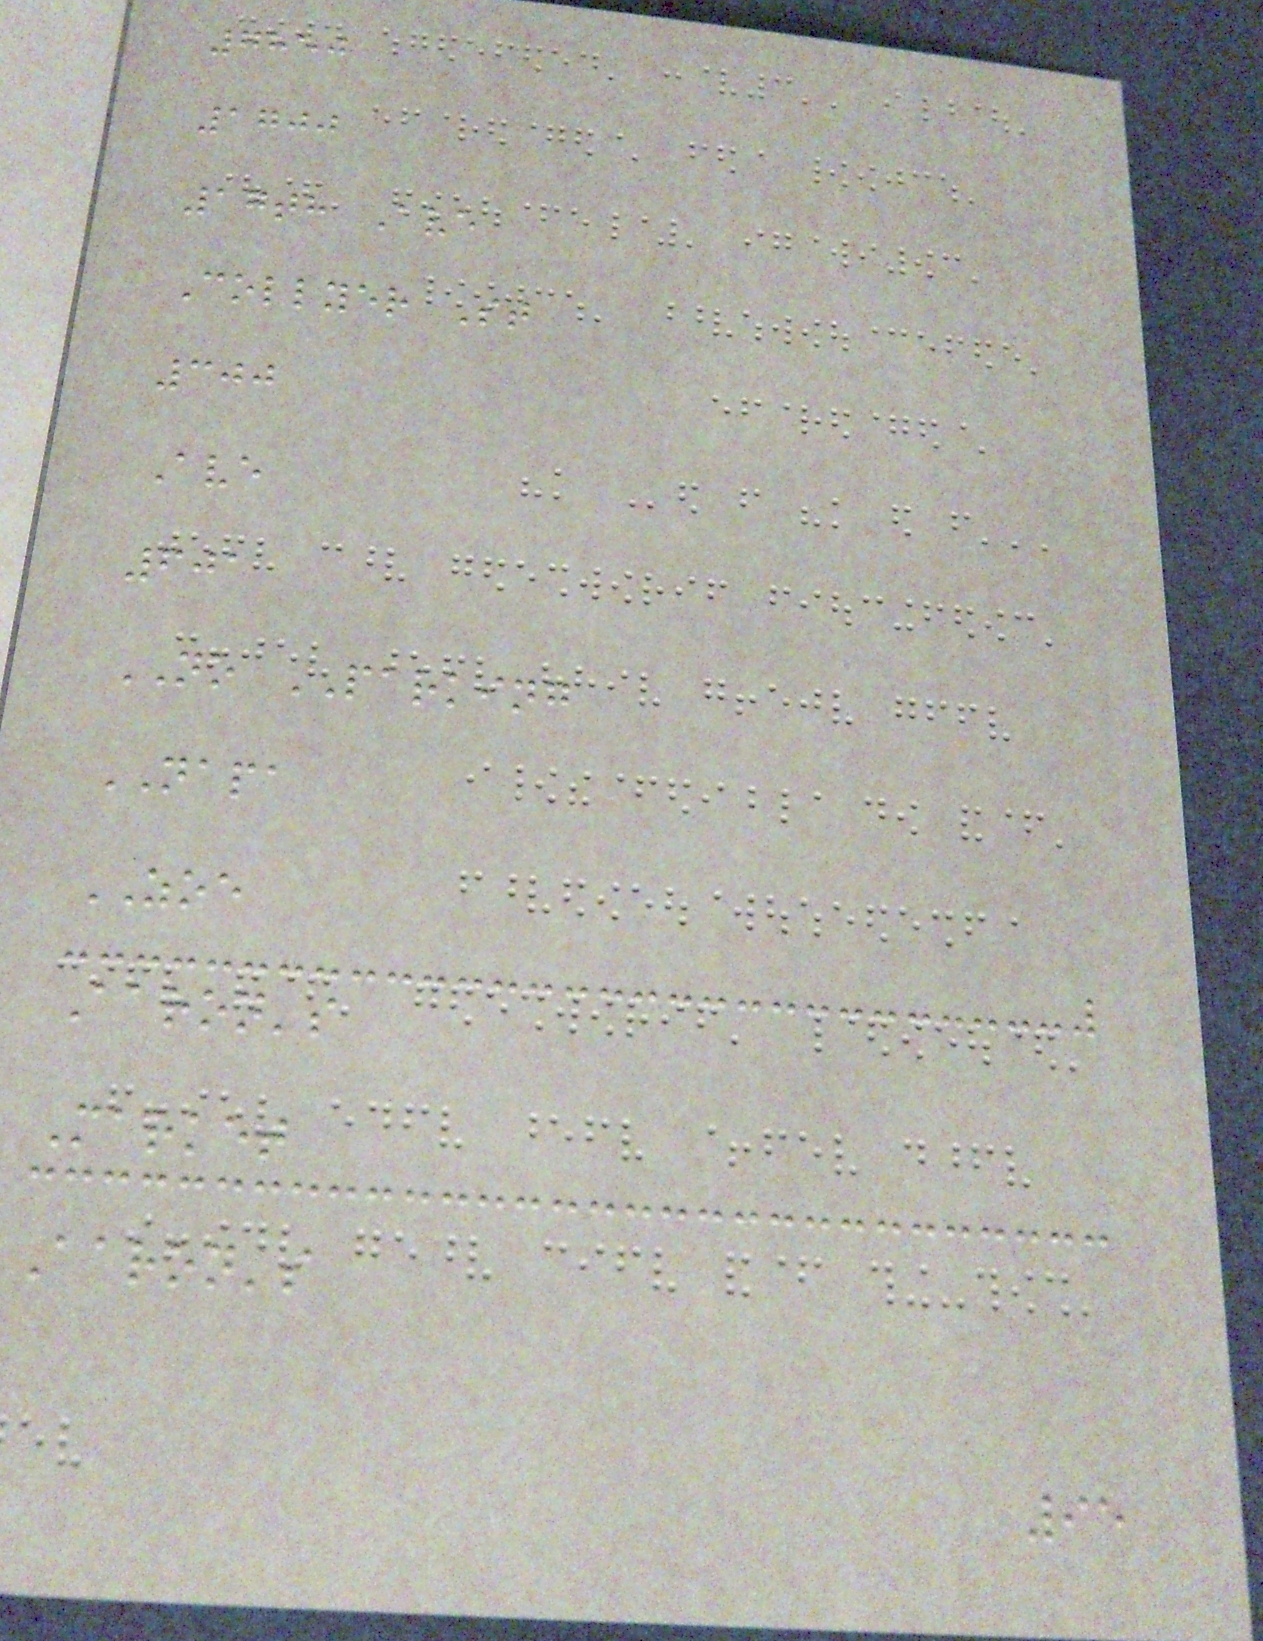7850
1700
17th Ave
Collyer St
300
Ave
601
NO PARKING
NAPA
ZOE
Aaron's
Market
Aaron's
95
